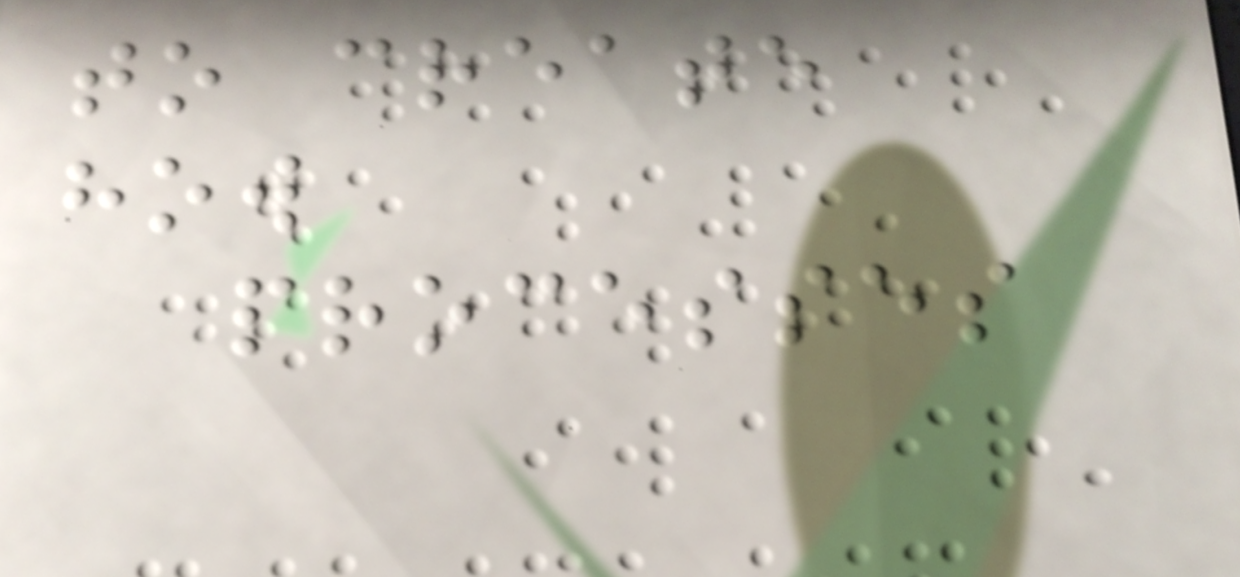to create
how
processes
